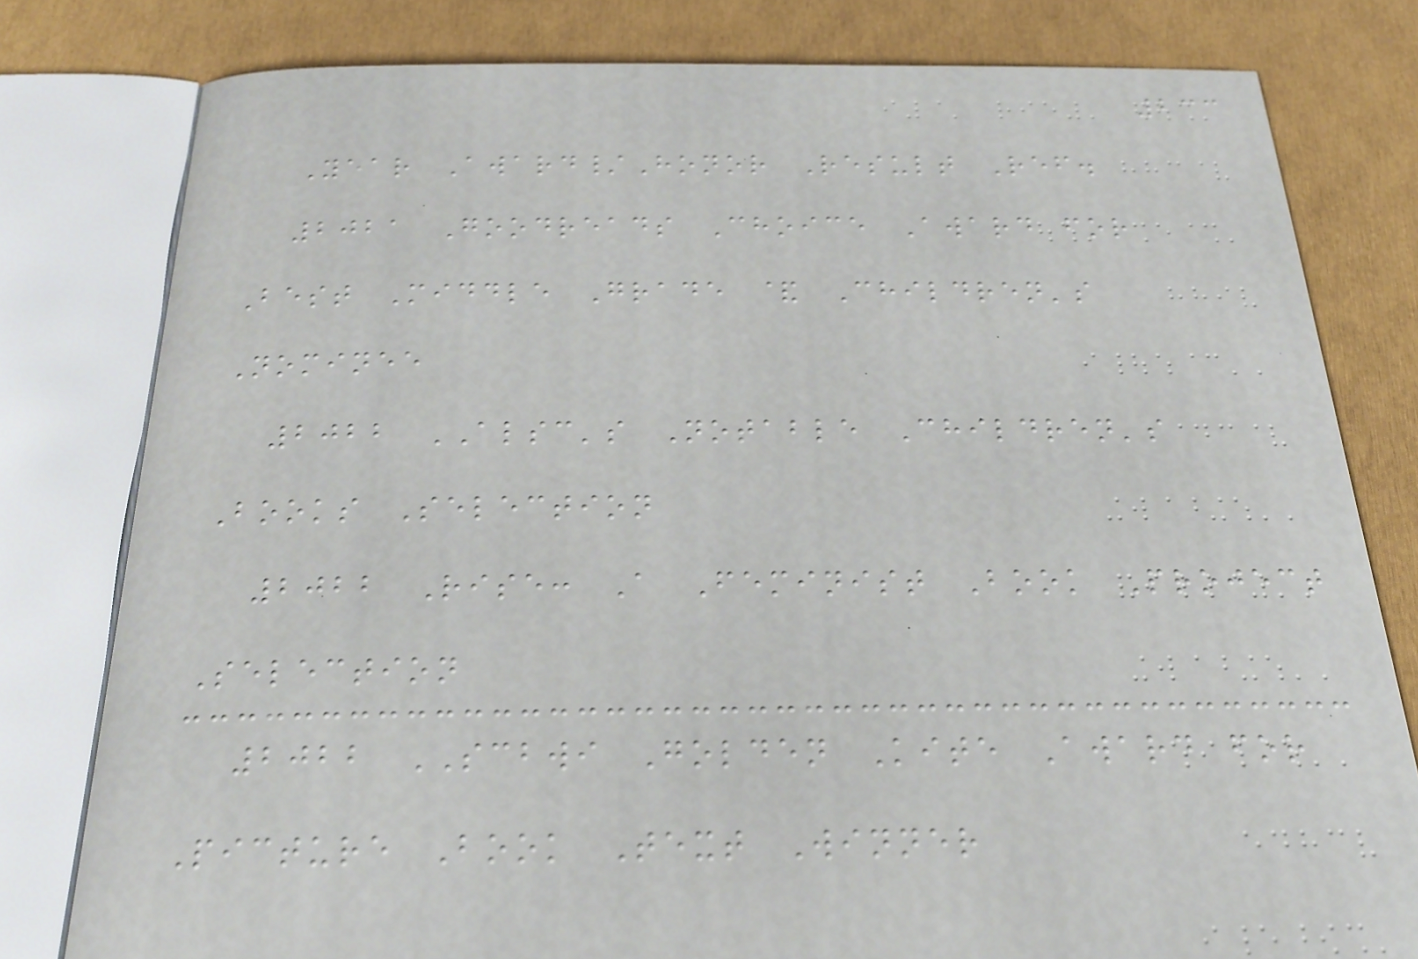233
Year Award/Honor Result Ref.
2021 Goodreads Choice Award for
Best Middle Grade & Children's
Nominee
2022 ALSC's Notable Children's
Books Selection
2022 Rise: A Feminist Book Project
Selection
2022 SCBWI Golden Kite Award for
Picture Book Text Winner
